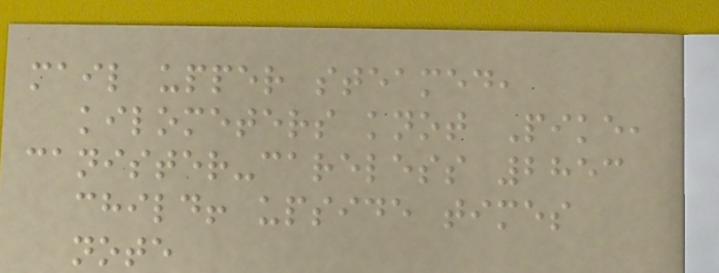mail upper steamed,
kilometers knot Pike,
canister-careless 2853
child! upside times
note
